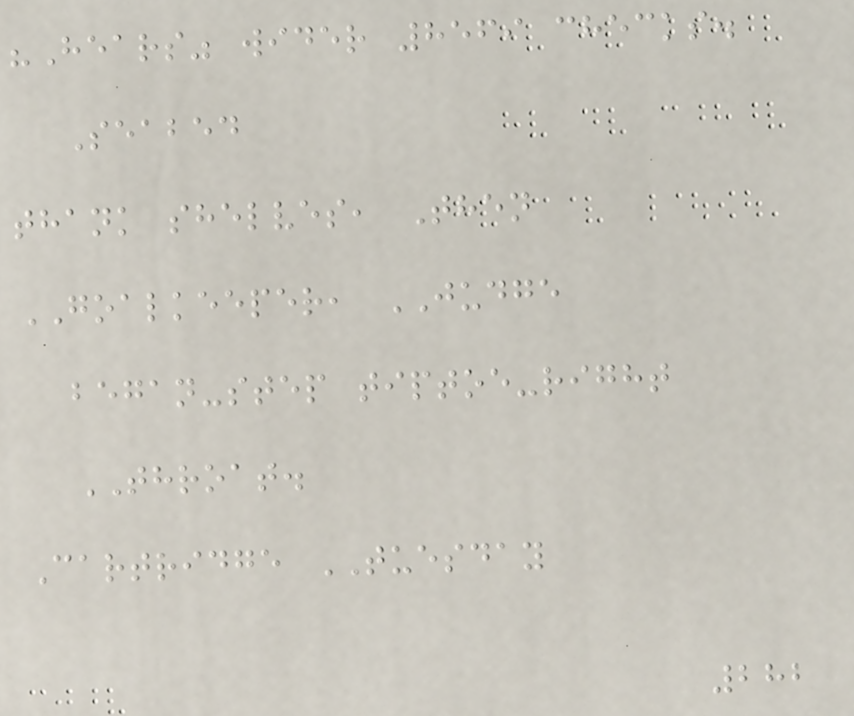"Hears" wider 8569 checks.
Seabed
thank shelves, Then
GOALKEEPER, JUDGE
began-step tiptoe-right
THROAT.
Cartridge TUESDAY
282
